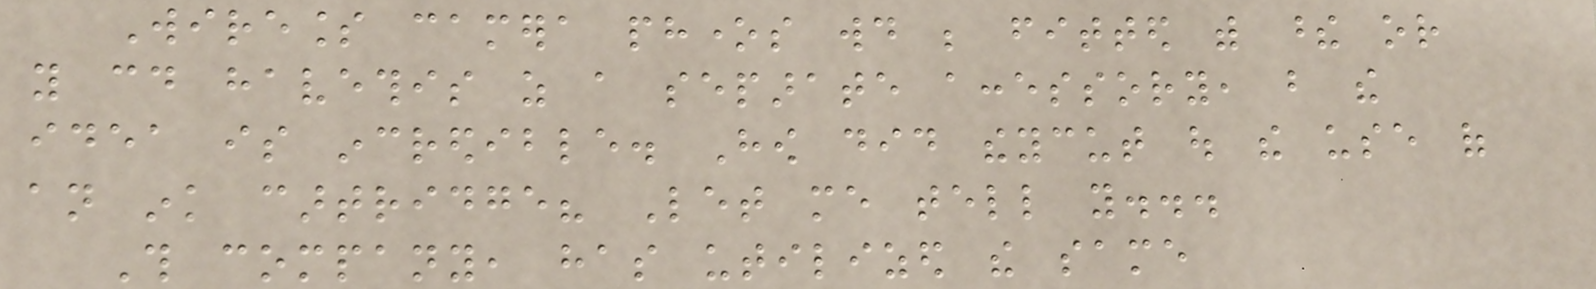Wireless camera phones would be fitted with these or
you could havethis as a separate accessory, but the
idea is incredible. How did theycut out the use of
an ink cartridge? Let me tell you...
This company, has utilized the same
